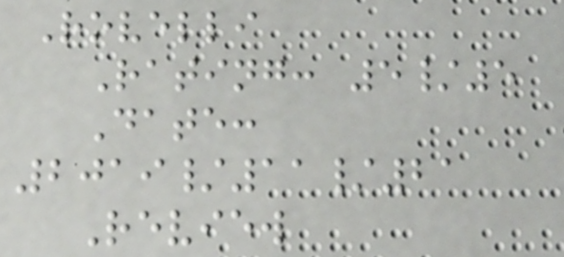Rovelli
Rating: 5/5
Date:
2019/11/21
Review
